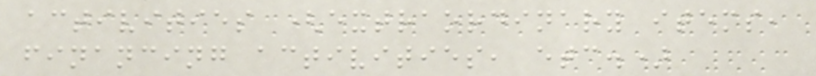activities (extraordinary items,
financing activities, etc.)
